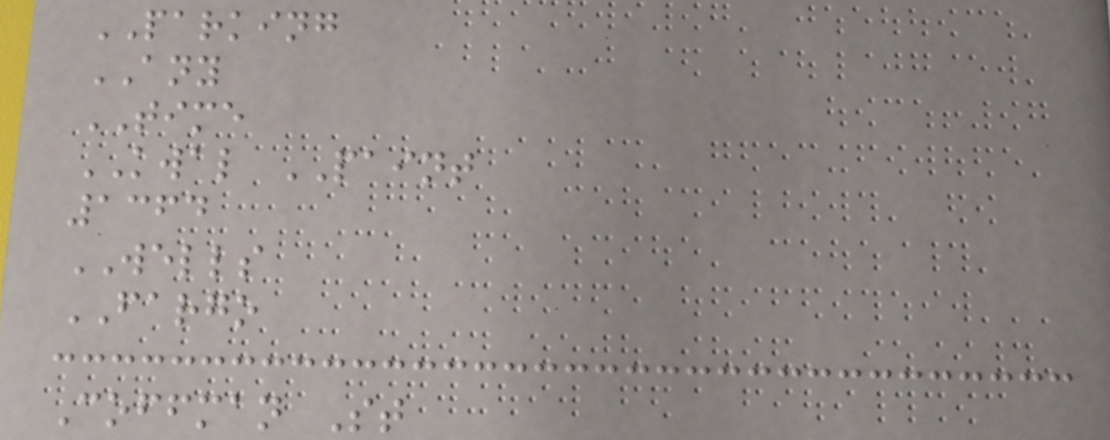PARKING
ANY
TIME
KWAL PAINT
1364
WELLS
FARGO
Coffman St
